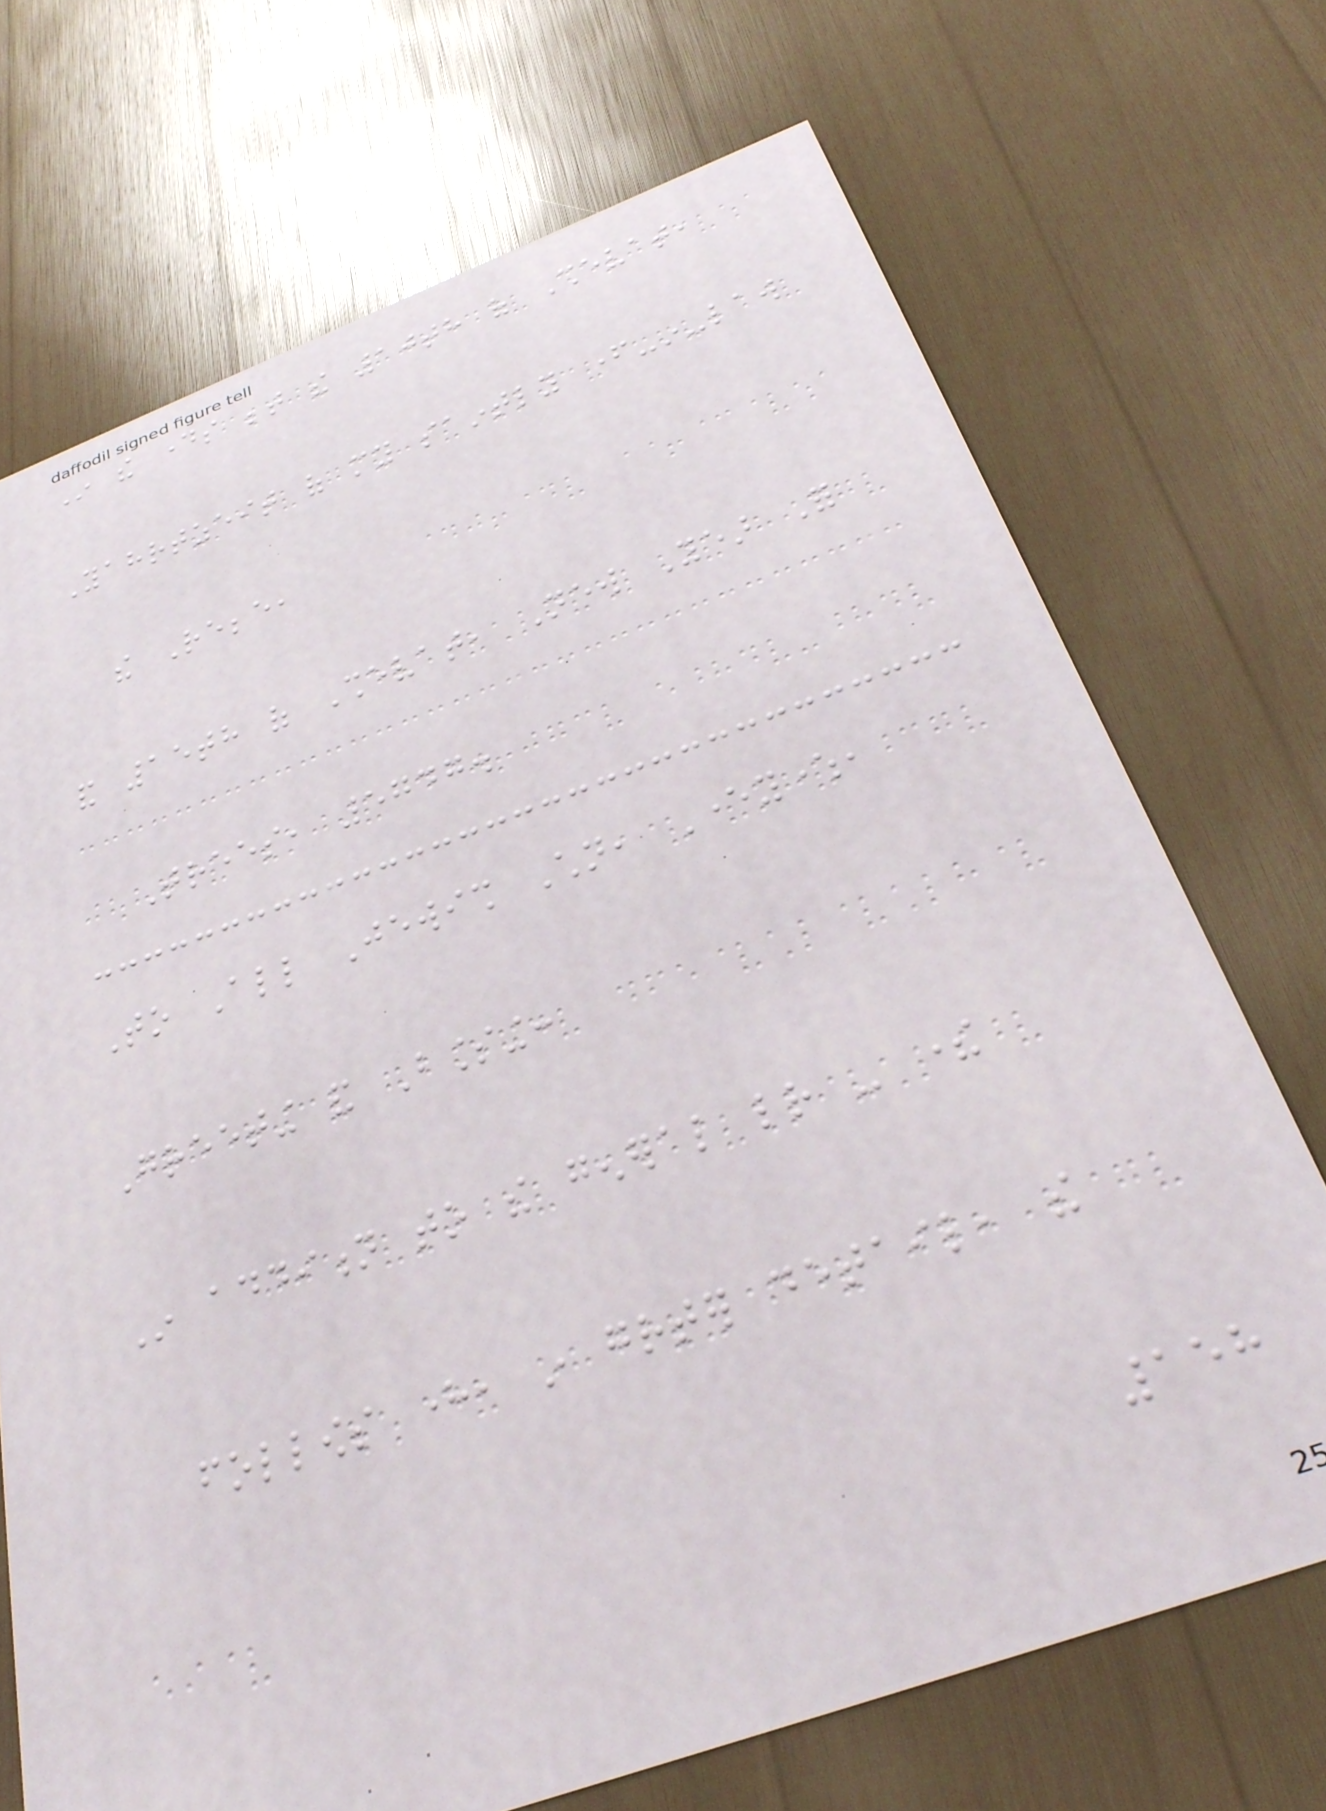In the days between the 10th of Shevat,
Yahrtzeit of my saintly father-in-law
the Rebbe,
and 15th of Shevat, New Year For
Trees, 5747.
To All Jewish Children, Everywhere,
Greeting and Blessing:
In addition to the general letter - there
follows here, in greater detail, the
158
